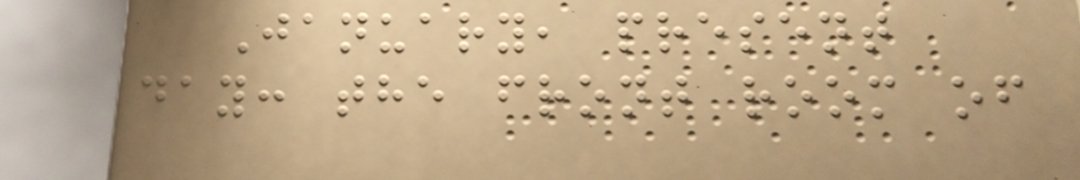January, present
day: the front room of
